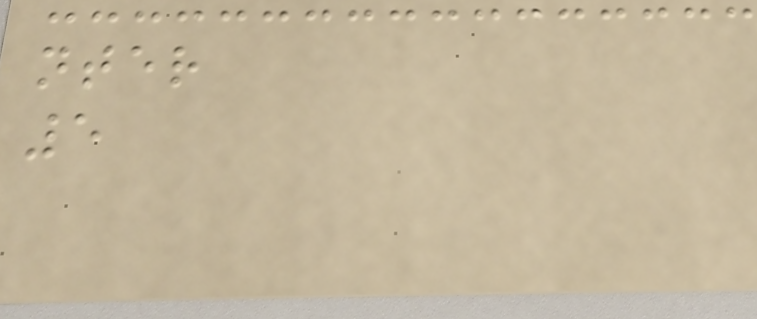nter
5
